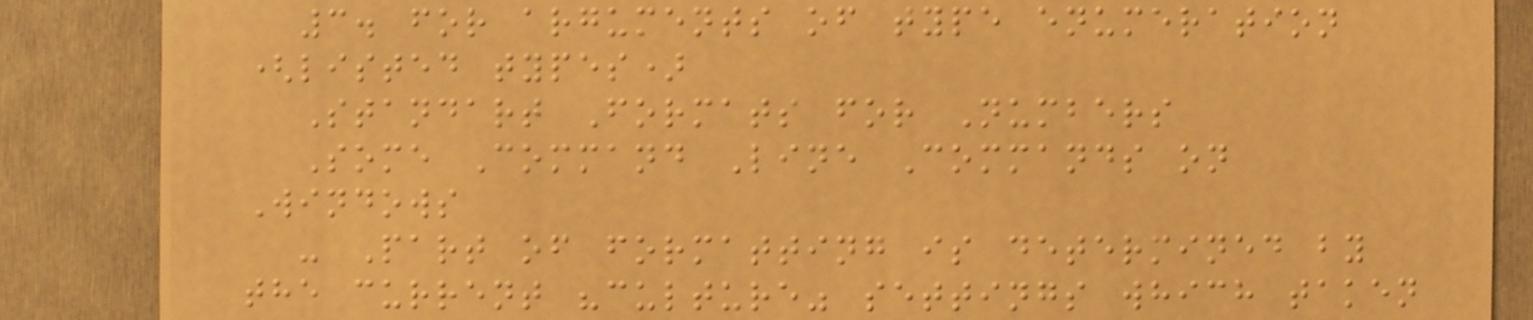3. for arguments of type enumeration
(listed types)
Standart Formats for Numbers
Some Command Line Commands on
Windows
- Part of formatting is determined by
the current "culture" settings which taken
